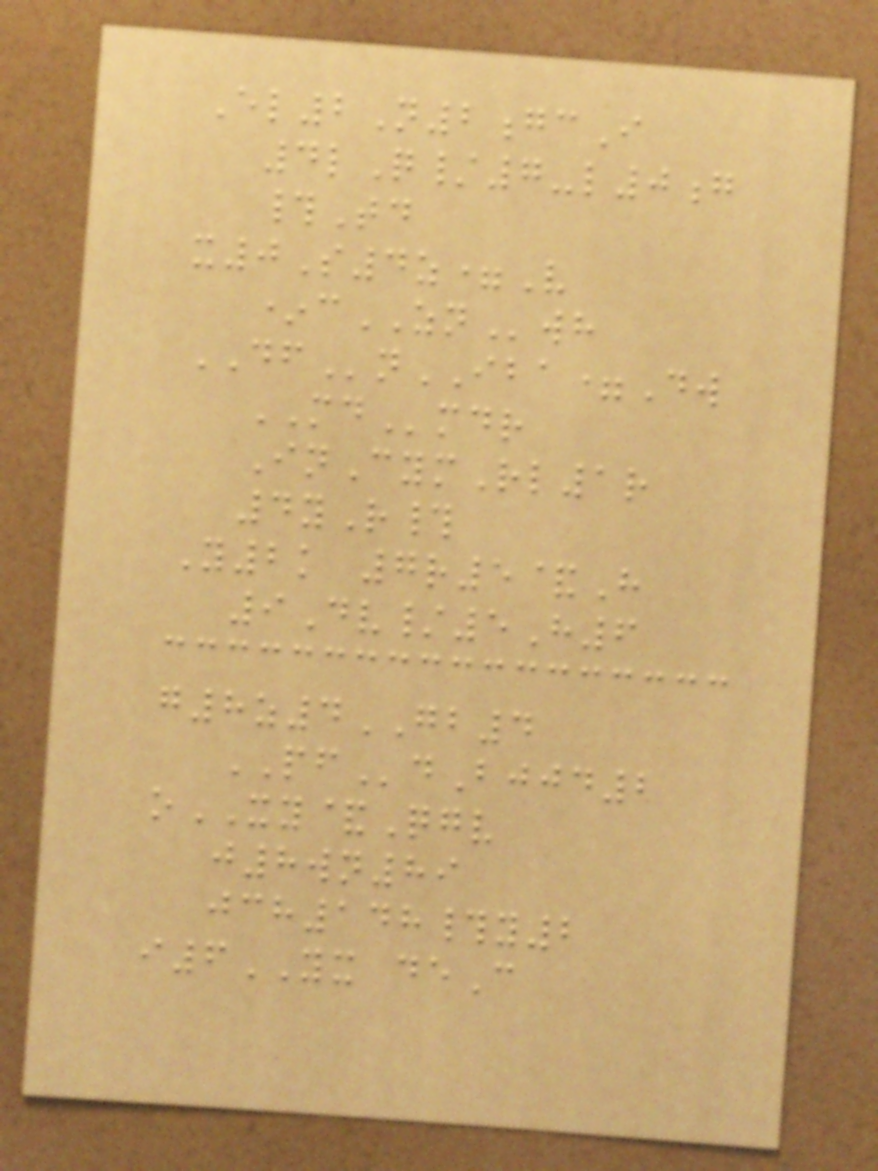El2N2gcI
4lQ/7-l0g
#Td
x0S4z=V
*cZNwh
DFnIBA=Dw
MDmdr
InCymRl1r
4yR#
Y2k 7r5&H
9Dv/5H6
g8z4GB4
PFdBjjd2
oXY&Qgv
j8wn89
jch148#y2
i6YX deC
